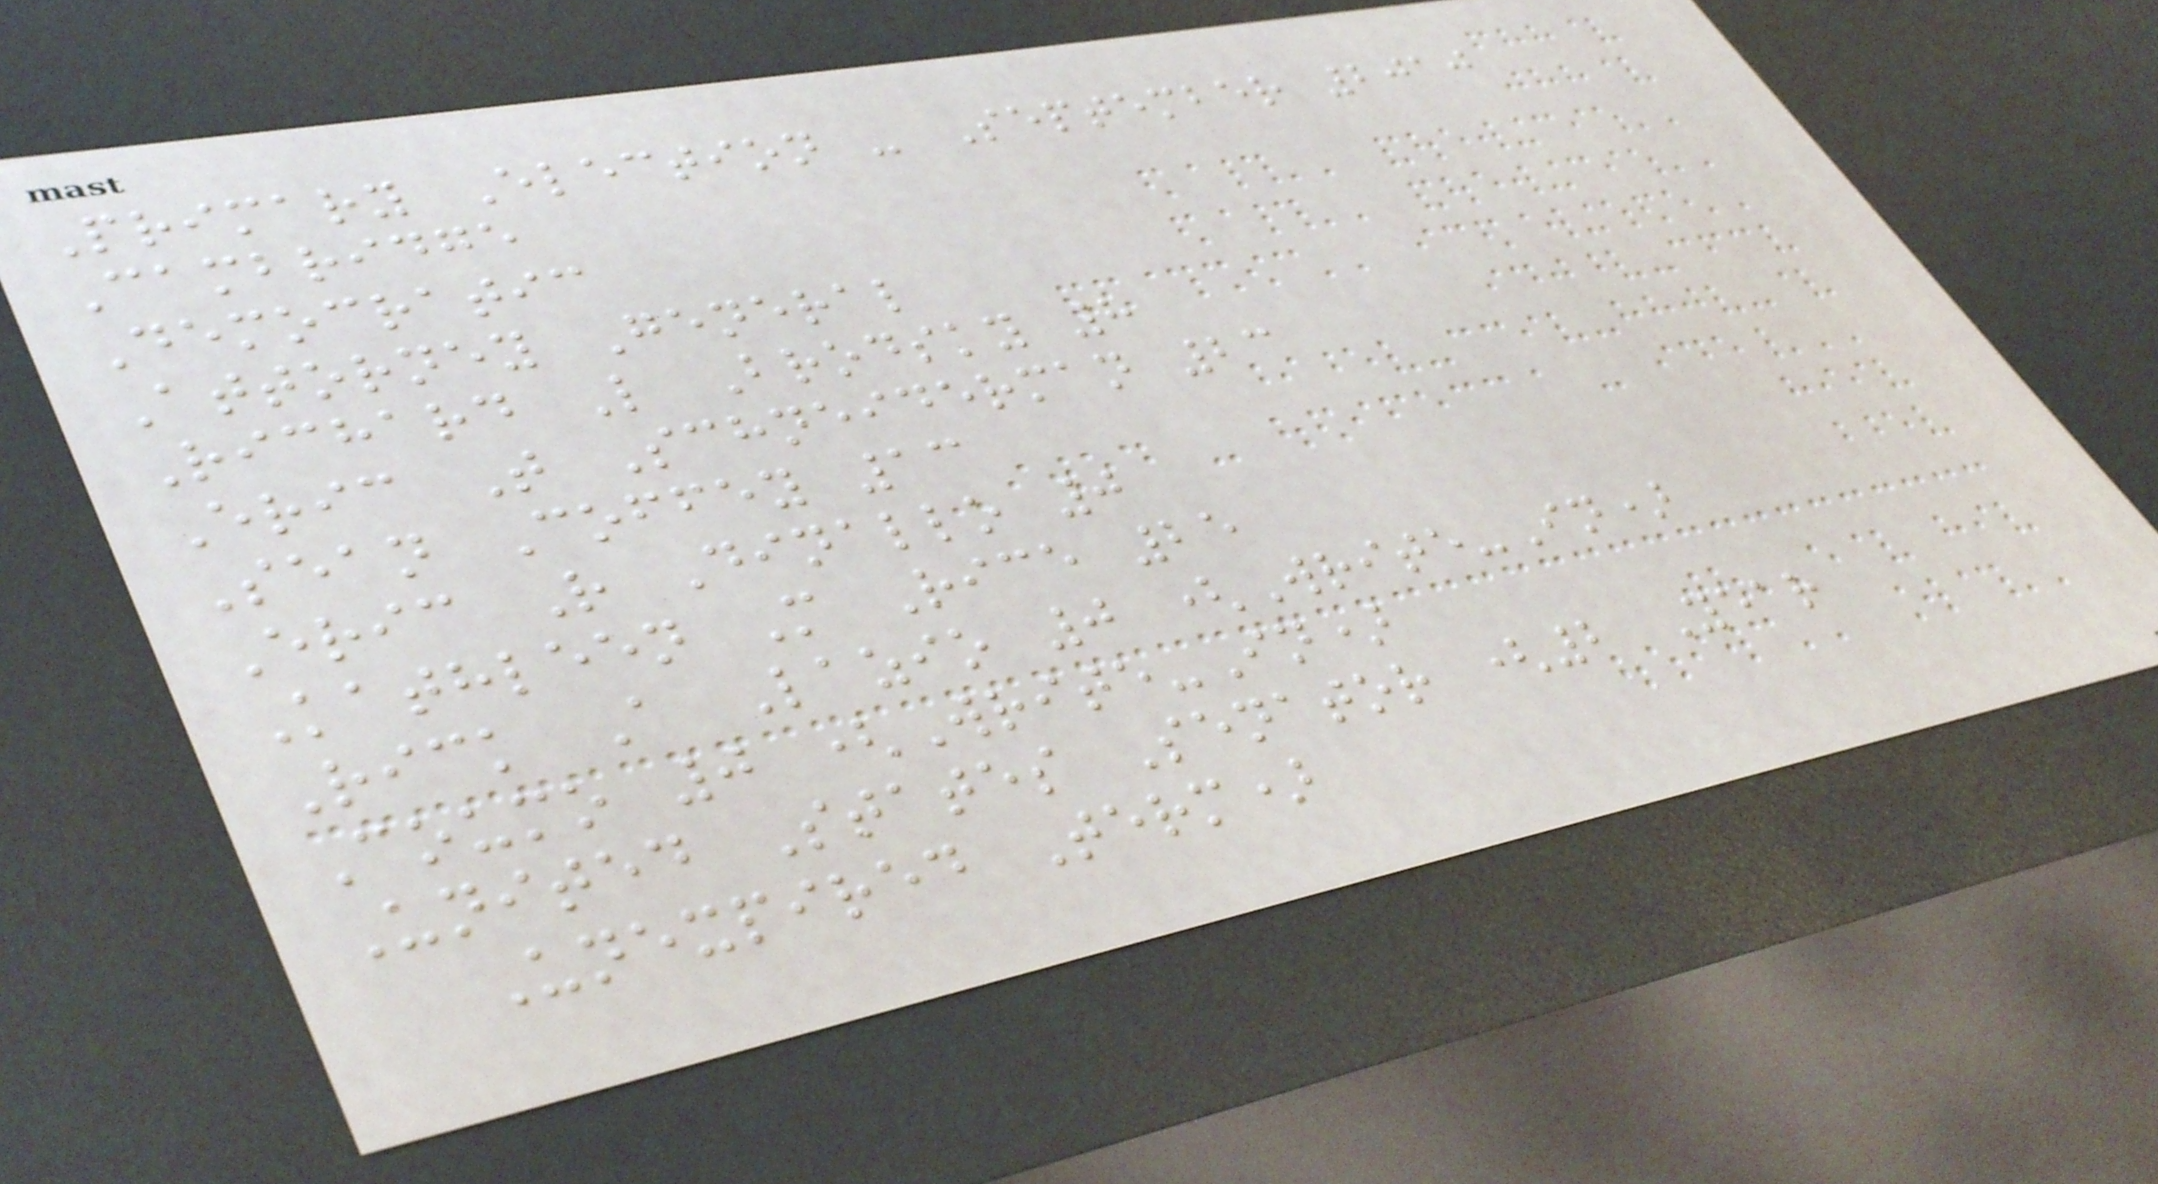Primary Election - September 2010
Cambridge
Democratic
Attorney General
Richard L Brodsky 8
Eric T Schneiderman 23
Sean Coffey 13
Eric R Dinallo 0
Kathleen M Rice 25
Rick A Lazio 0 (Write-In)
Coumo 0 (Write-In)
United States Senator (2 Year
Unexpired Term)
